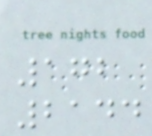172
2144
